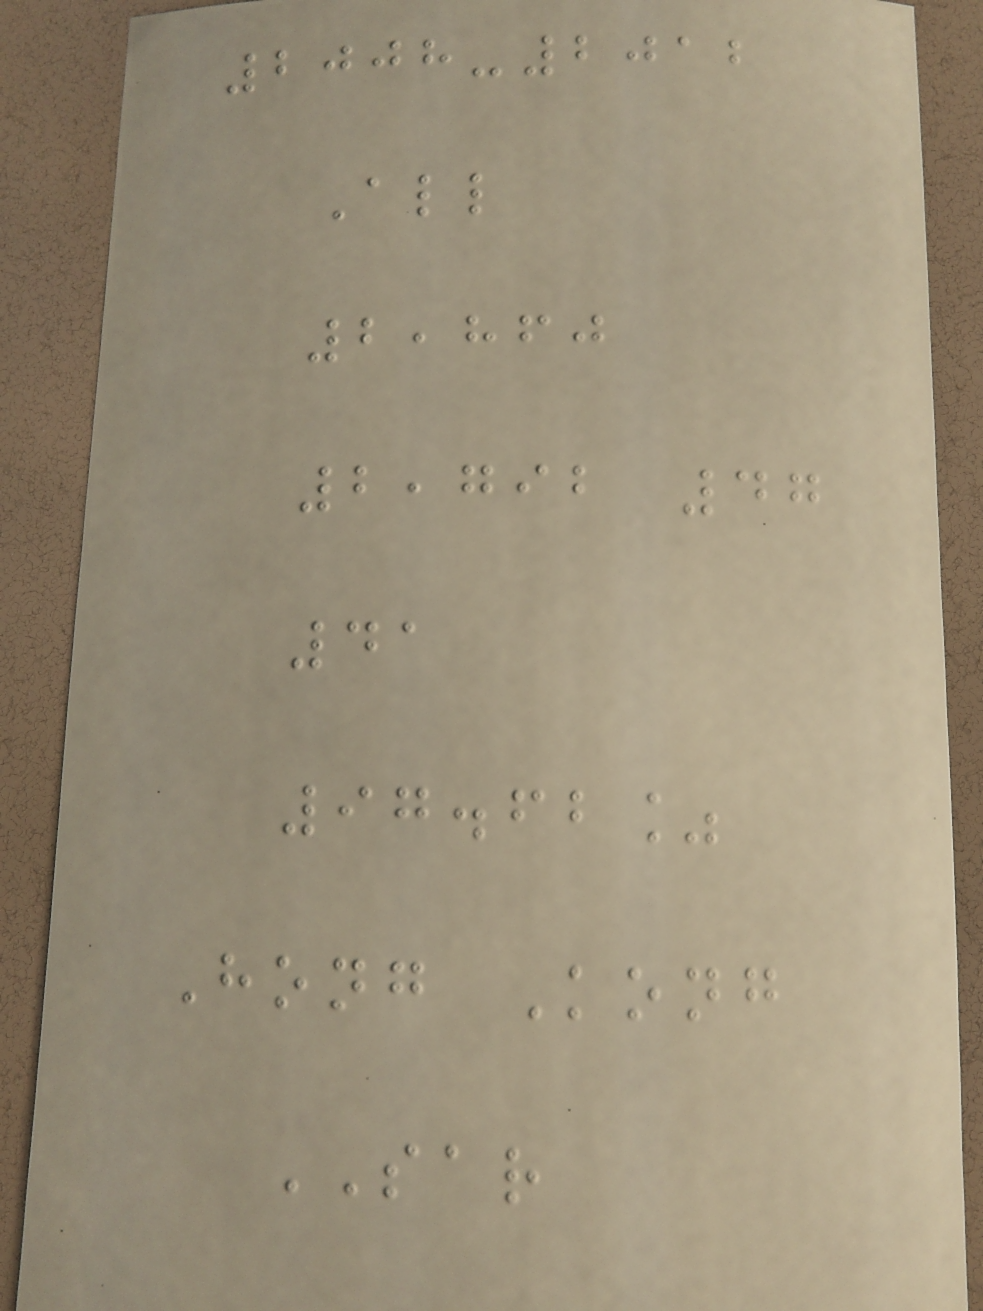2008-2012
All
2,860
2,792 47
41
97.62%
Hong Kong
SAR
